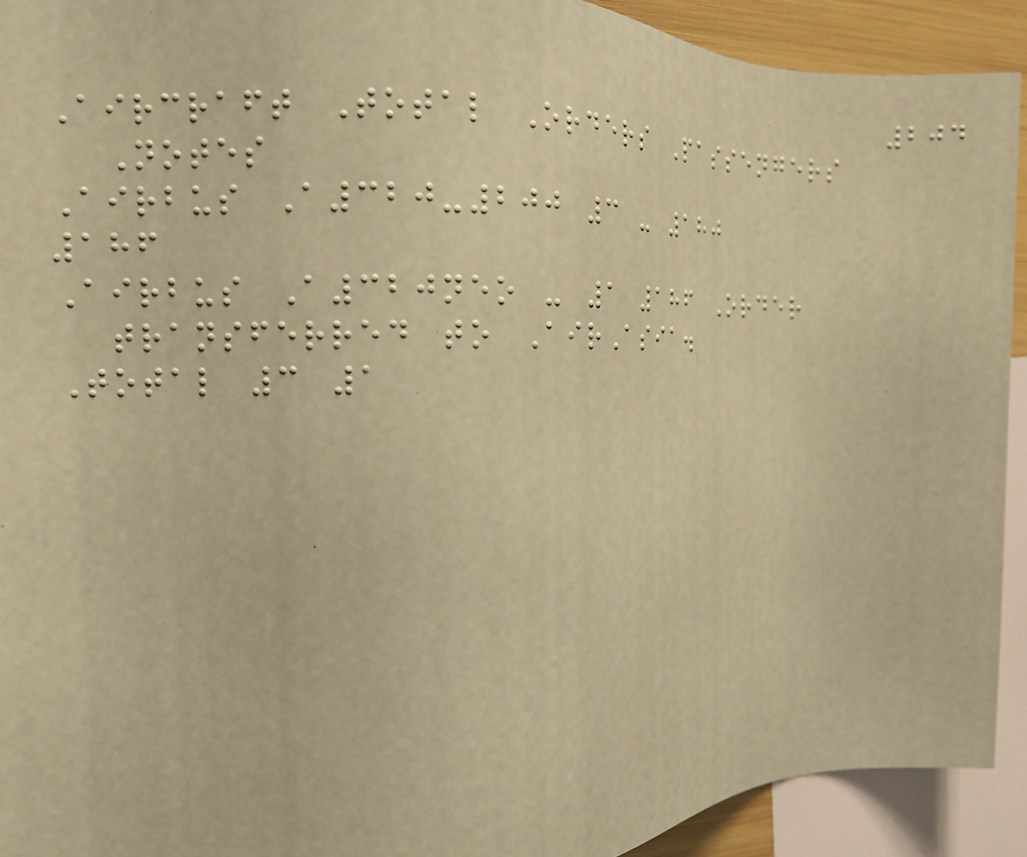204
Aircraft Total Orders Passengers
Notes
Airbus A320-200 3 - 180
186
Airbus A320neo - 1 186 Order
transferred to AirAsia.
Total 3 1
